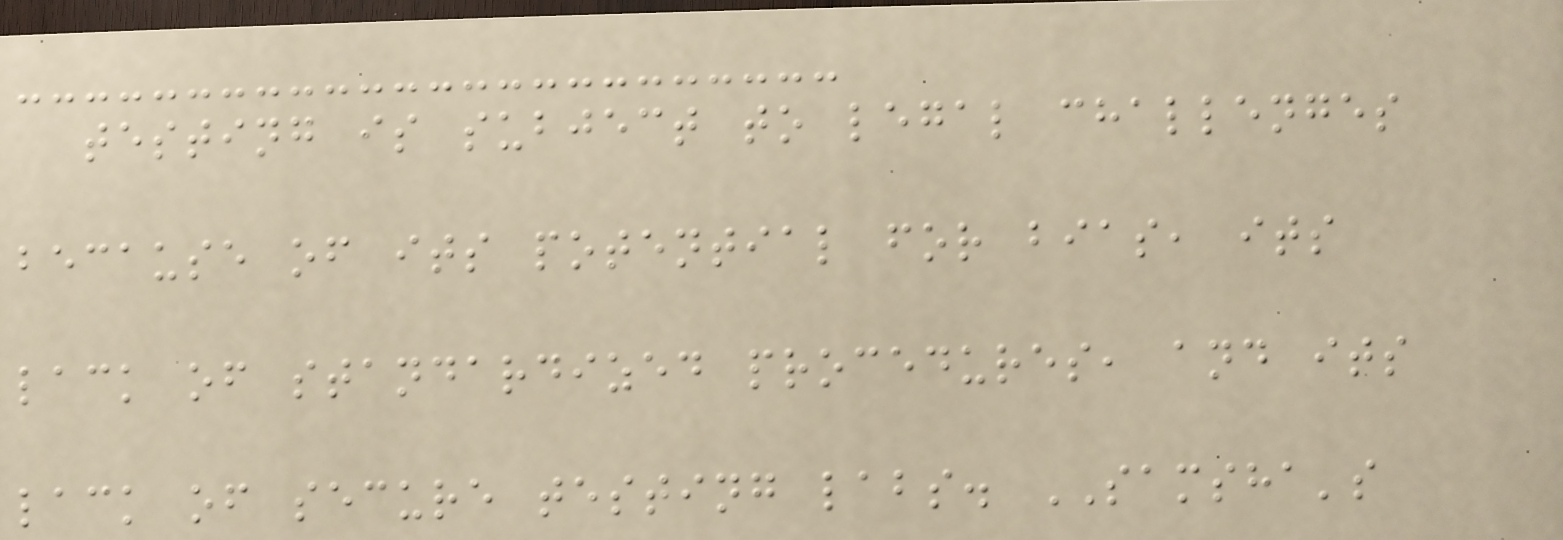testing is subject to legal challenges
because of its potential for bias, its
lack of standardized procedures, and its
lack of secure testing labs. SAMSHA's
